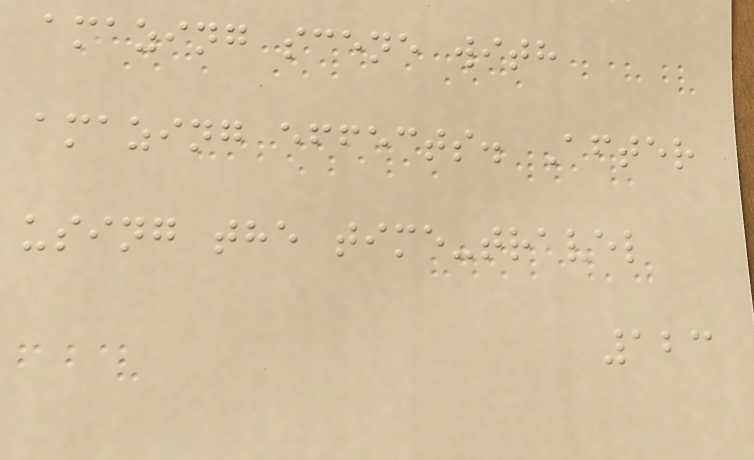amazing scene with
amazing effects. After
using the time-travel
123
